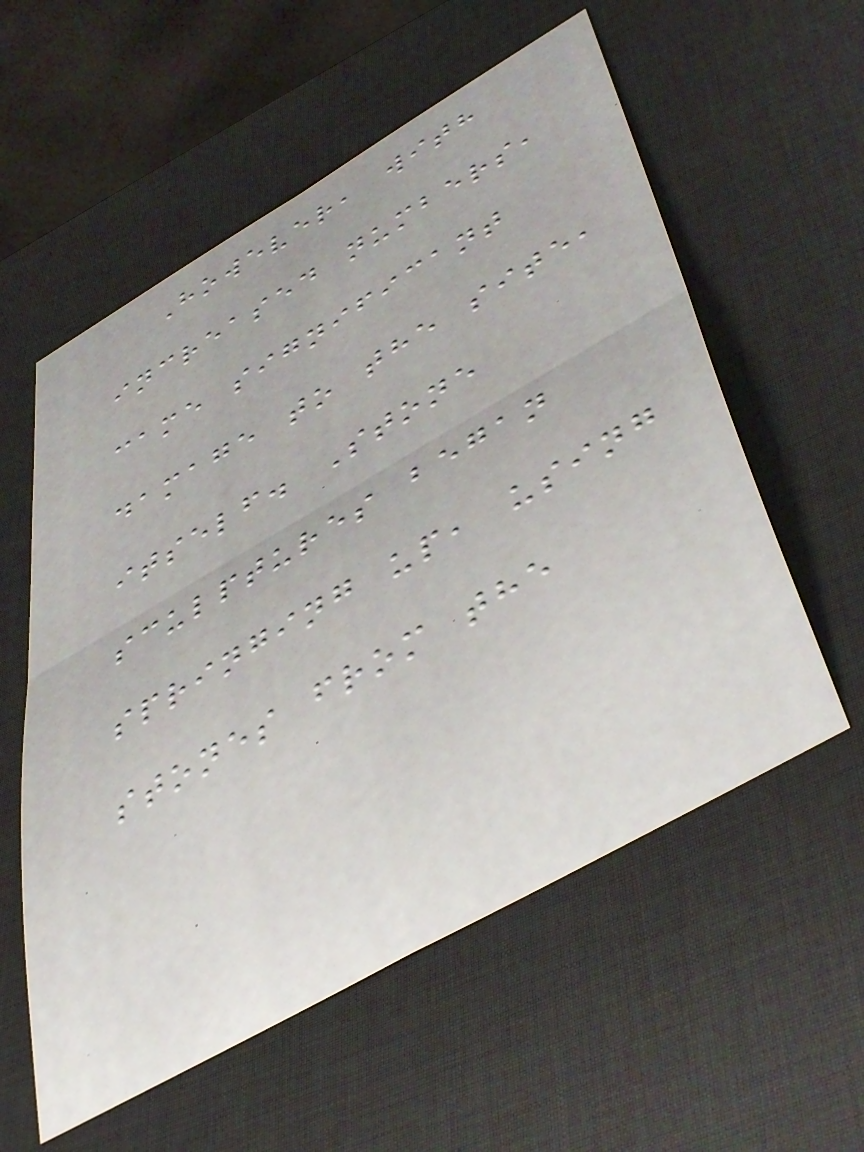However, with
increased numbers,
came significant
damage to the site,
itself. Stone
sculptures began
springing up, using
stones from the
